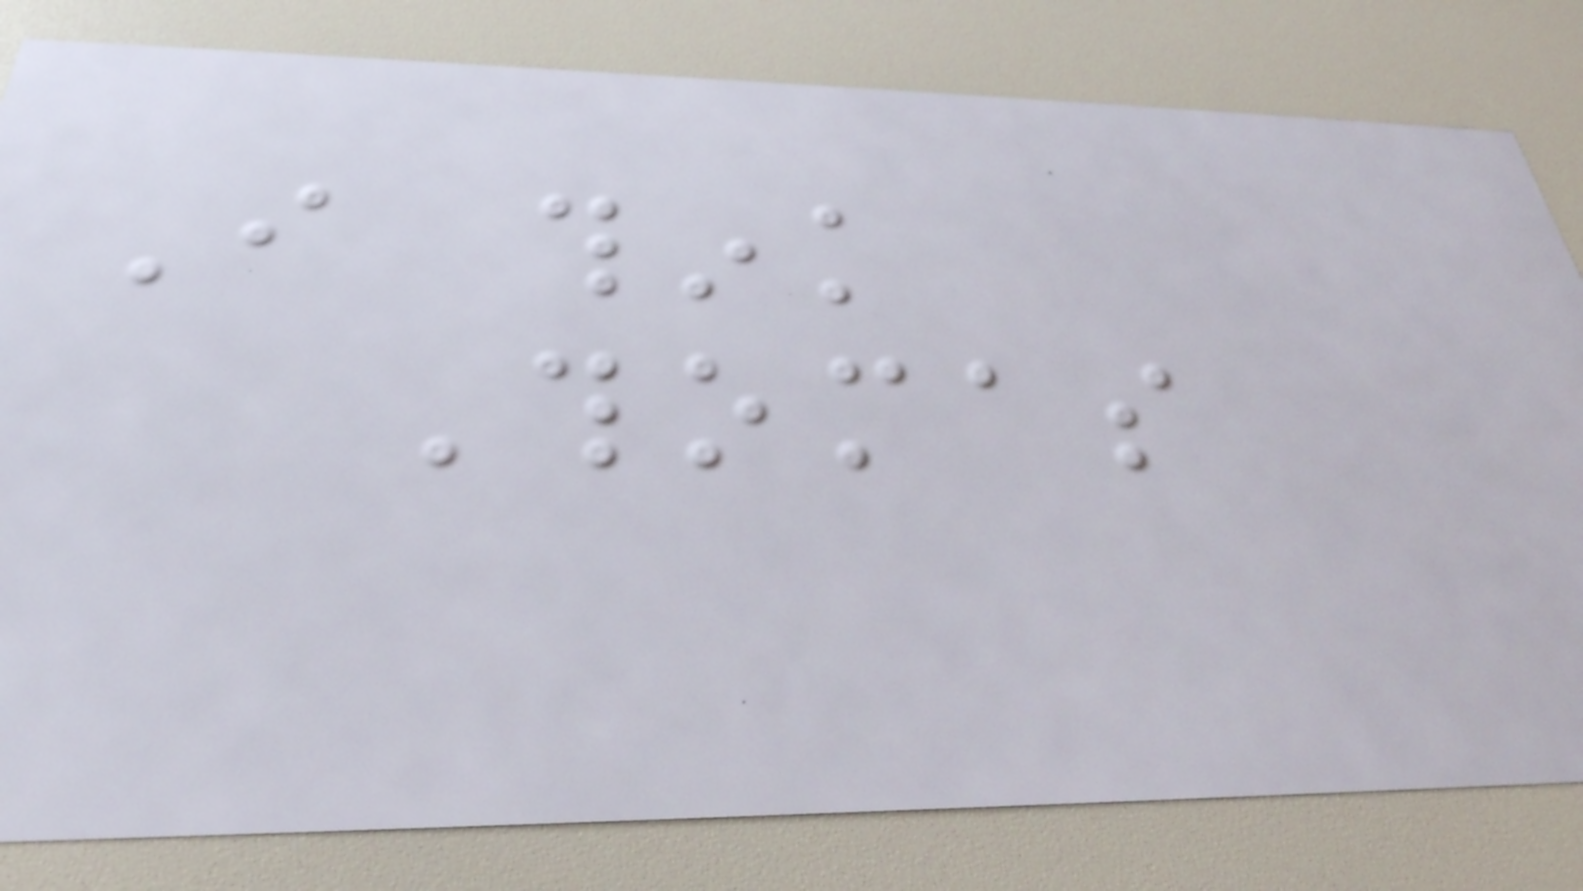I think
Thomas
